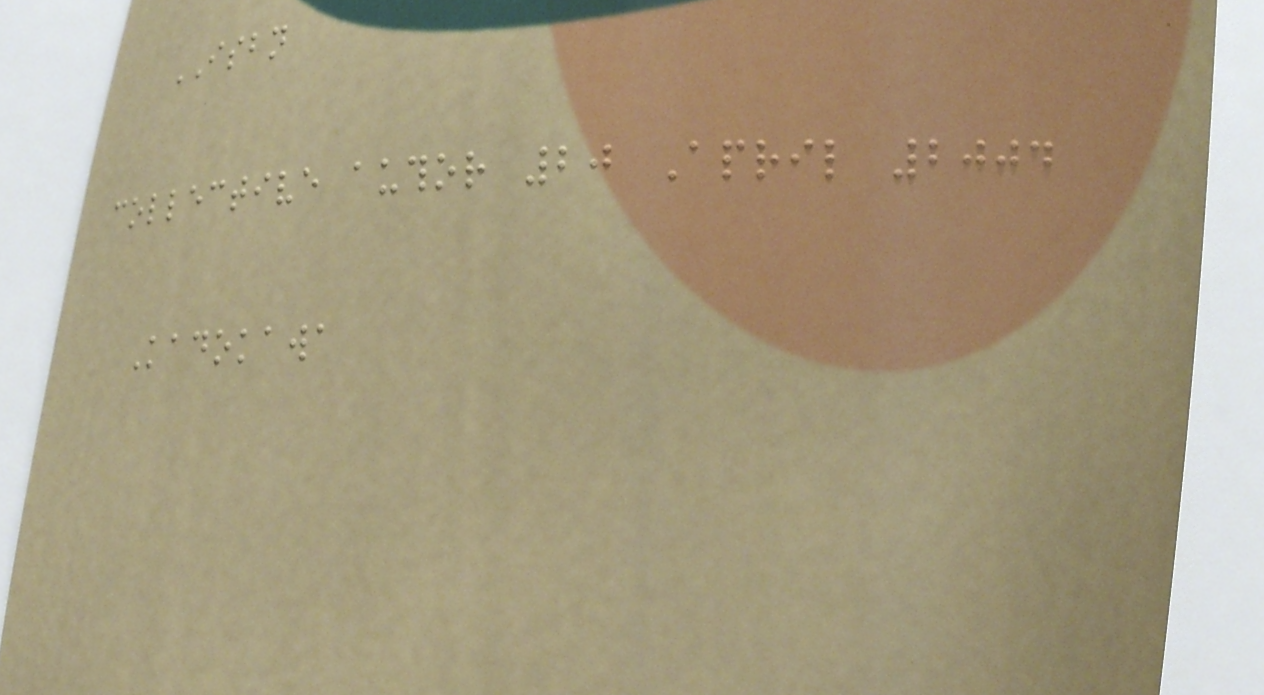ISBN
collective author 20 April 2004
Kadokawa
